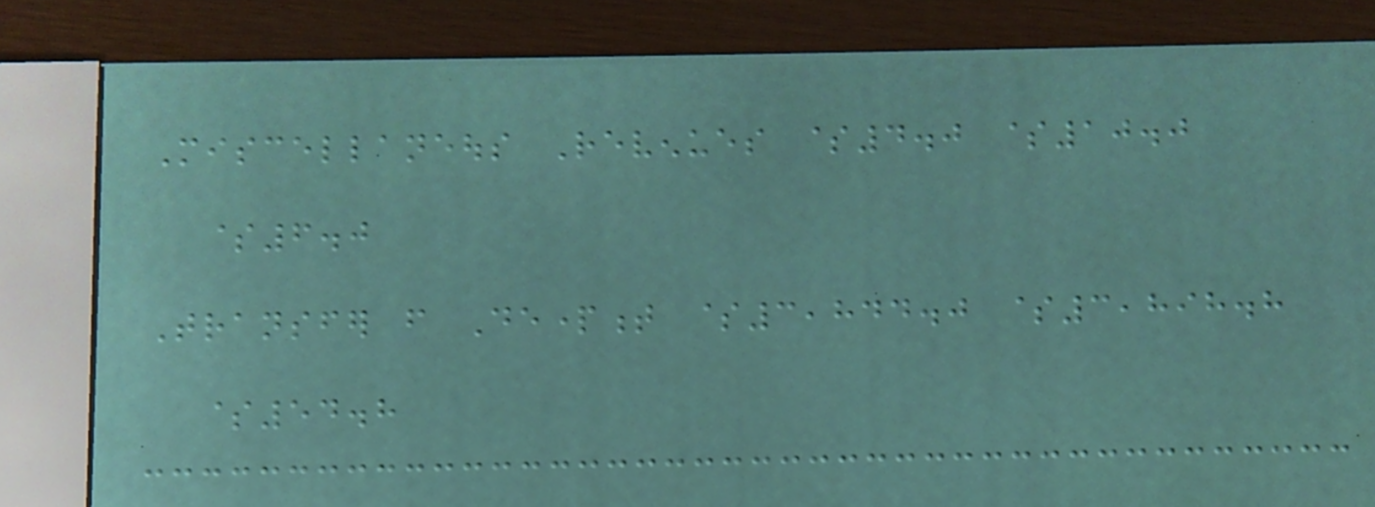Miscellaneous Revenues $4.0 $10.0
$6.0
Transfer from Department $3,844.0 $3,898.8
$54.8
